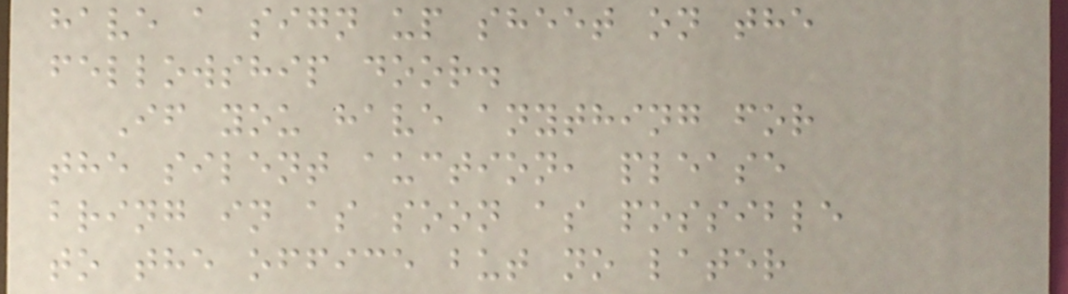have a sign up sheet on the
fellowship door.
If you have anything for
the silent auction, please
bring in as soon as possible
to the office but no later
